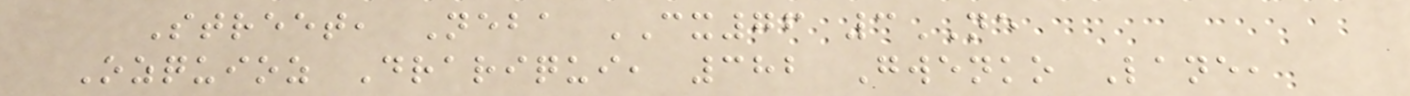Street, Neba CX76 3NE
Ozquioz Drariqui, 382 Gwenko Lane,
